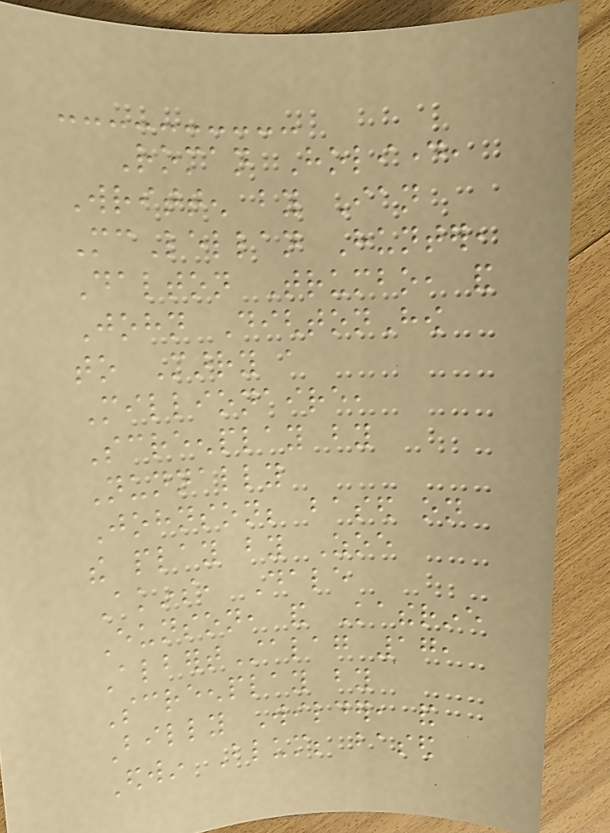Roman Holiday,
Written by Ian
McLellan Hunter,
Dalton Trumbo, and
John DightonHow
to Marry a
Millionaire,
Screenplay by
Nunnally
Johnson; based on
the play by Zoe
Akins, Dale
Eunson, and Katherine
AlbertStalag 17,
Screenplay by
Billy Wilder, and
Edwin Blum; based
